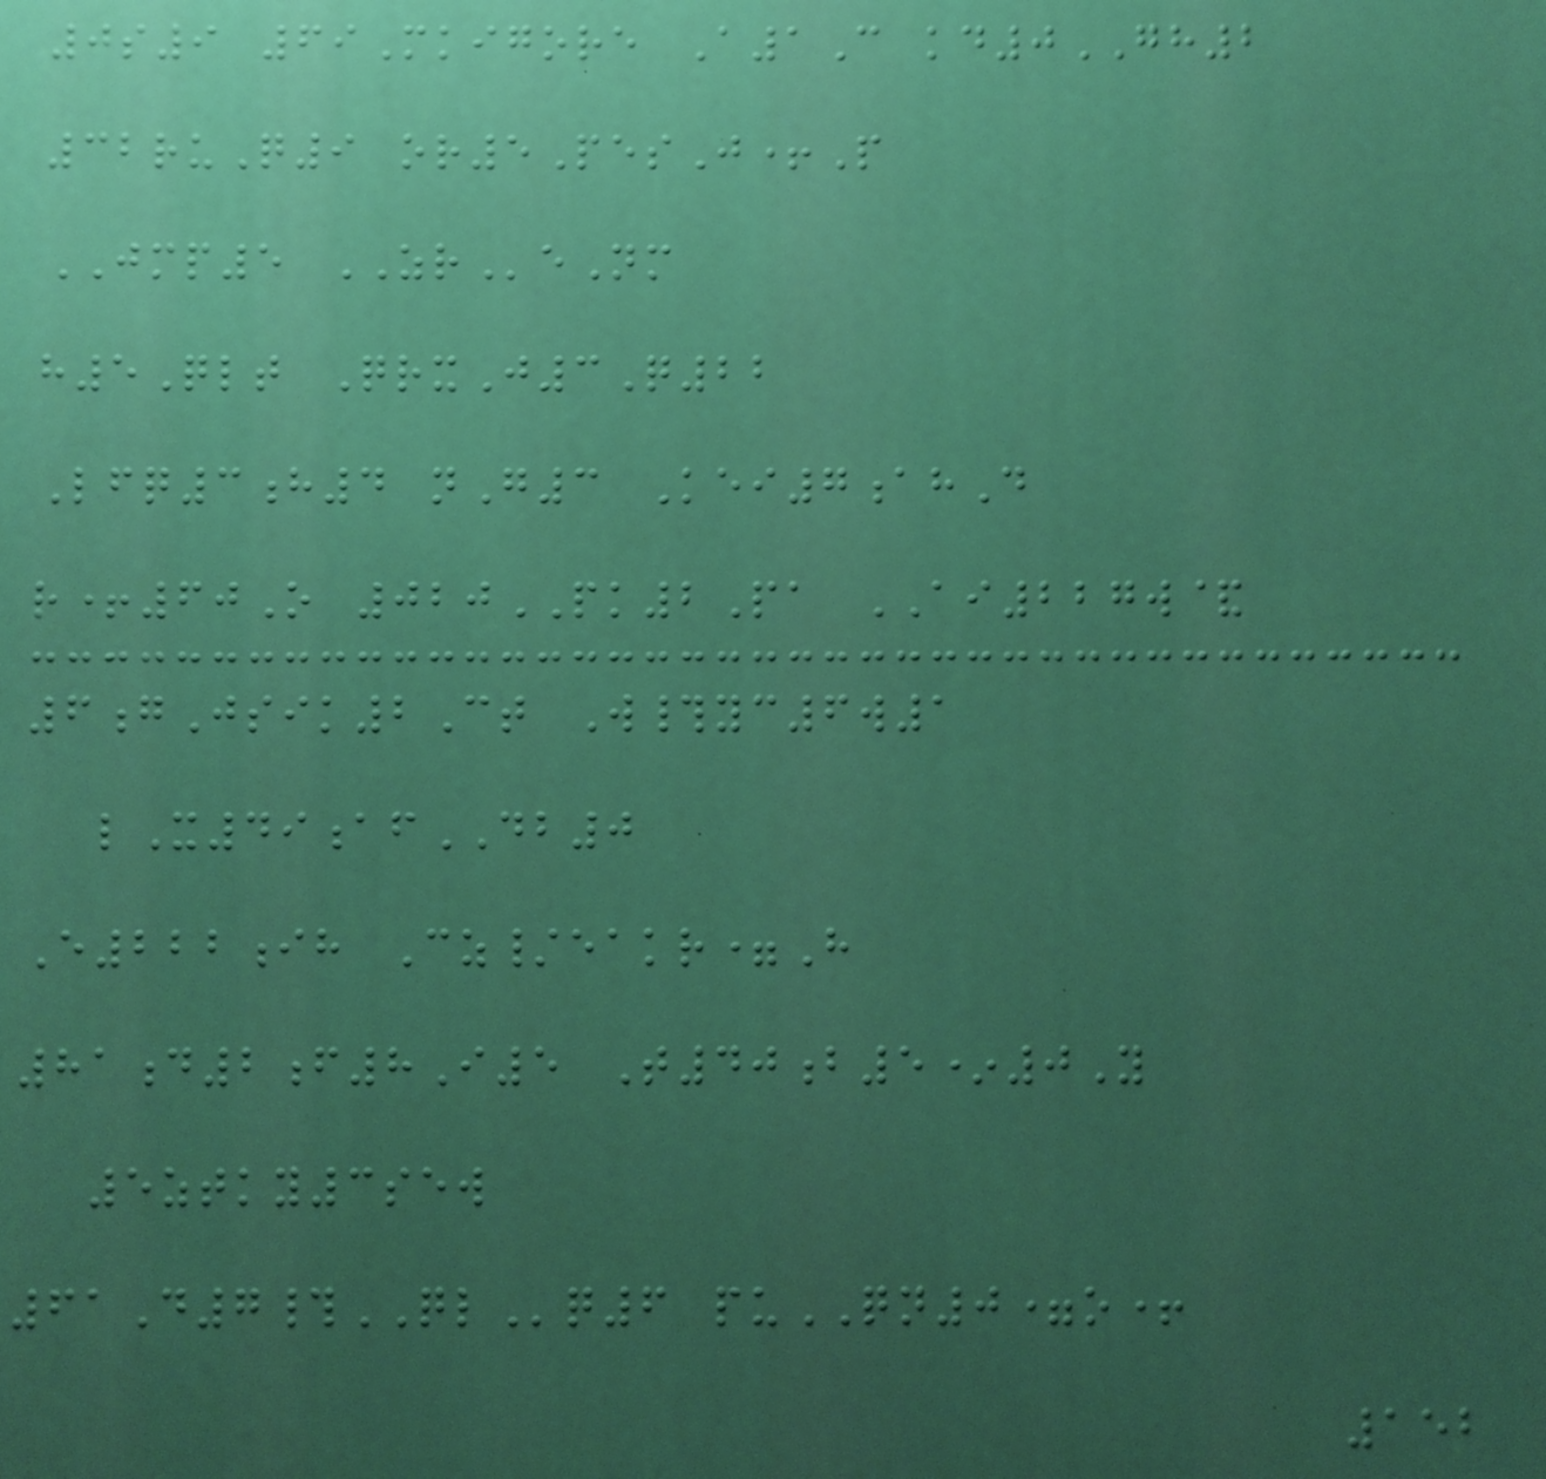0s9 69Mkigore A1C kd0GH2
32ruQ9 or5PesJ+P
JMP5 ZReNm
h5Qlt QrxJ3Q22
Lfq3h4 nG3 Kei7ahD
r+60O 020PK2Pa AI227w&
6gJsik2Ct W#yc6w1
lX49afDB0
E222ih Cz/eakr=H
81d2f8I5 T40b5*0Y
5ztky3sew
61D7#QLq6 puQN0=o+
152
